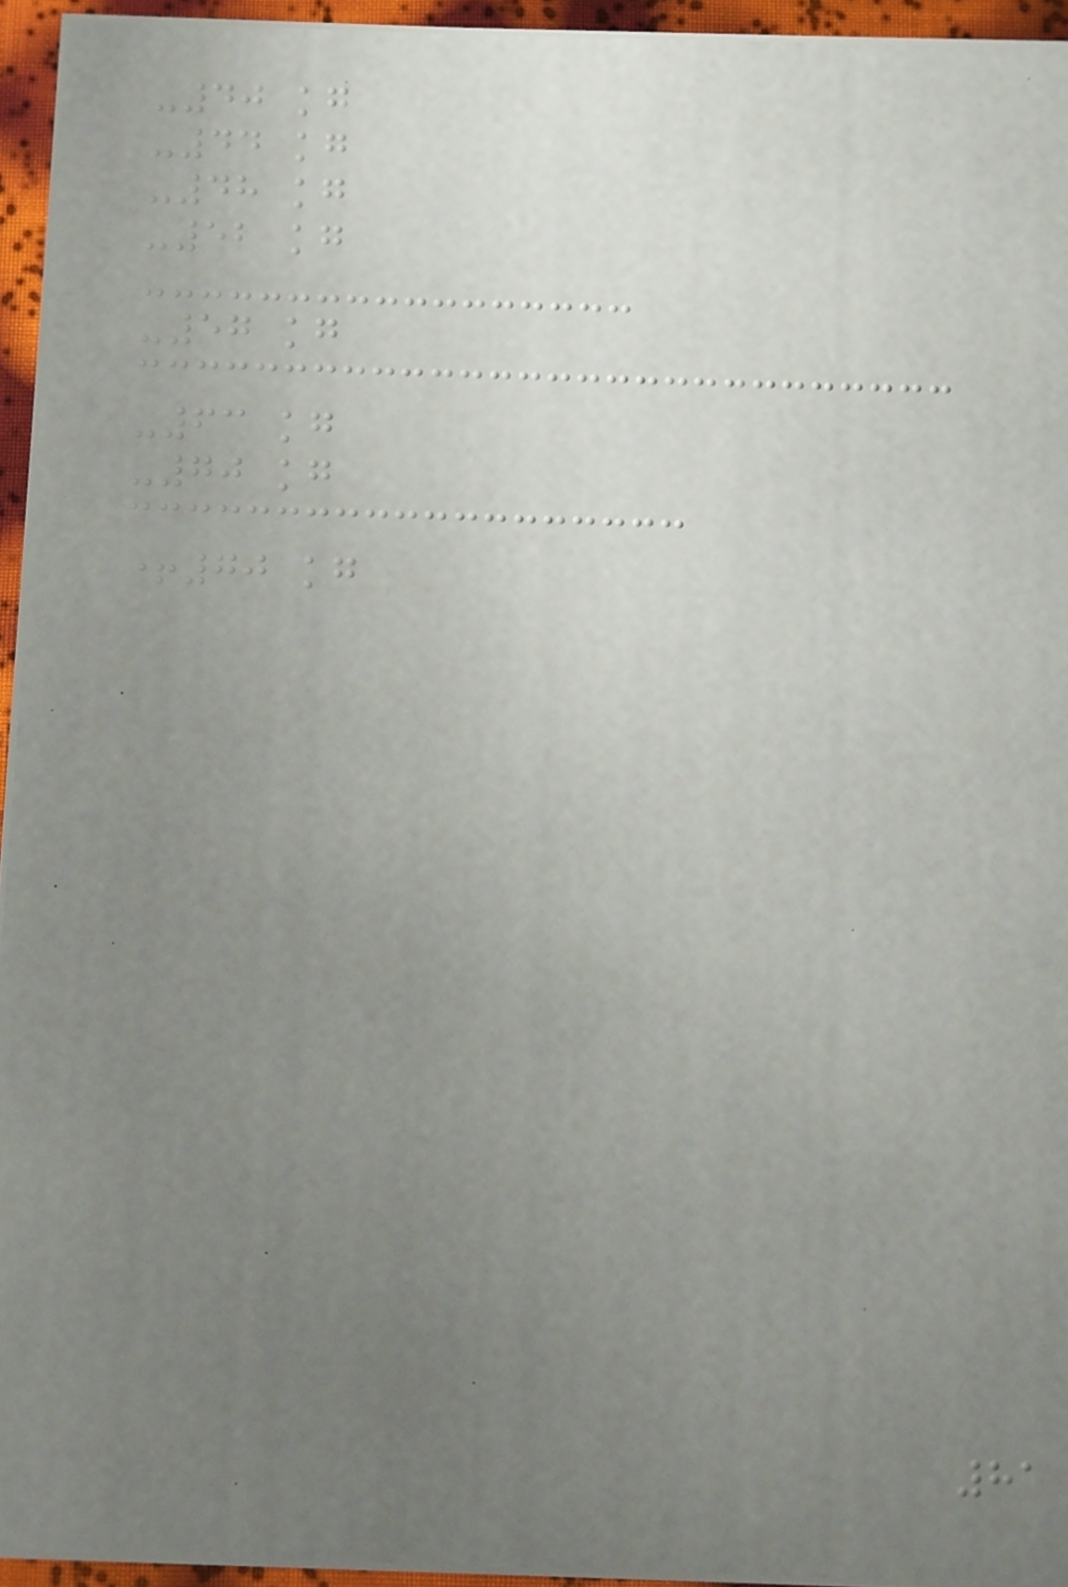-40 kg
-44 kg
-48 kg
-52 kg
-57 kg
-63 kg
-70 kg
+70 kg
81
